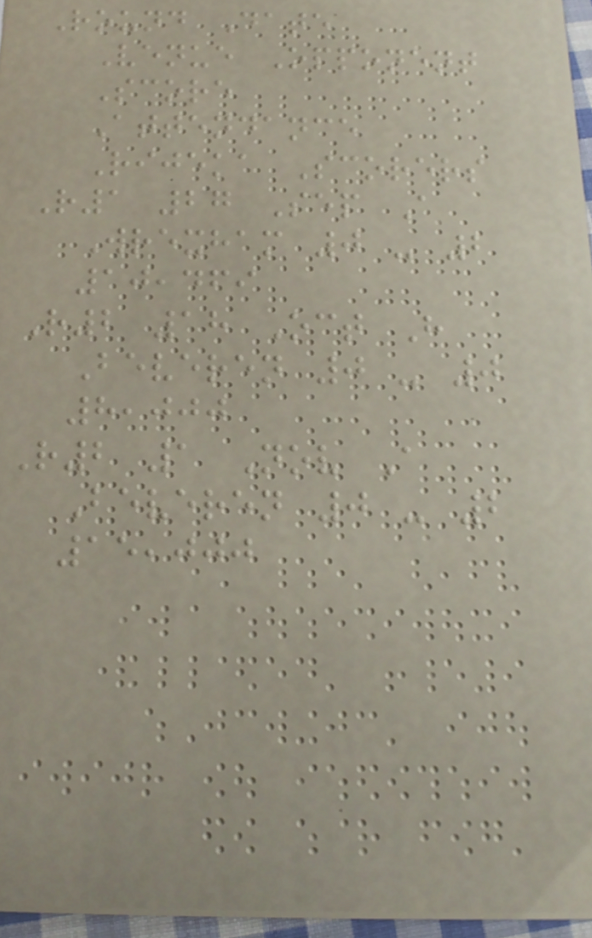Round Date
Venue Opponent
Score
Attendance
Rijeka Scorers
R1 27 Sep A
Wrexham 0 - 2
10,469
R2 18 Oct H
Beveren 0 - 0
8,000
R2 1 Nov A
Beveren 0 - 2
15,000
